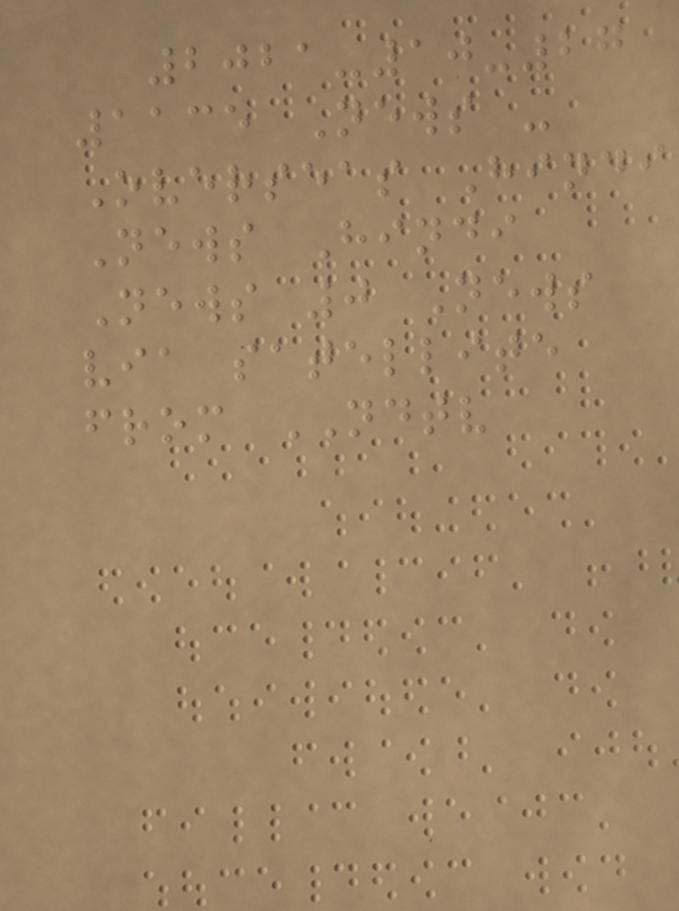2021-10-27
1135 News -
Overseas Hindi
News Hindi
News 0 News
via satellite
from NDTV
